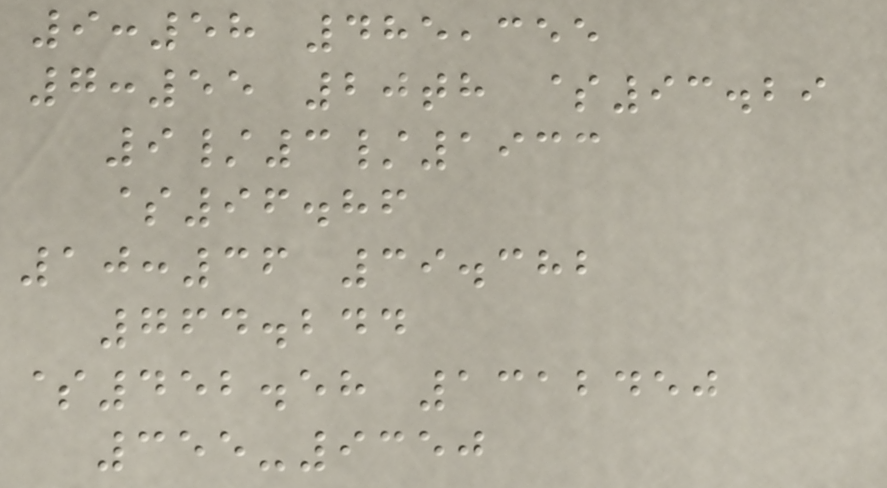9:58 485,355
7:55 20th $93.29
9/3/1933
$96.86
10:36 39.382
764.244
$452.58 1312450
355-9350
